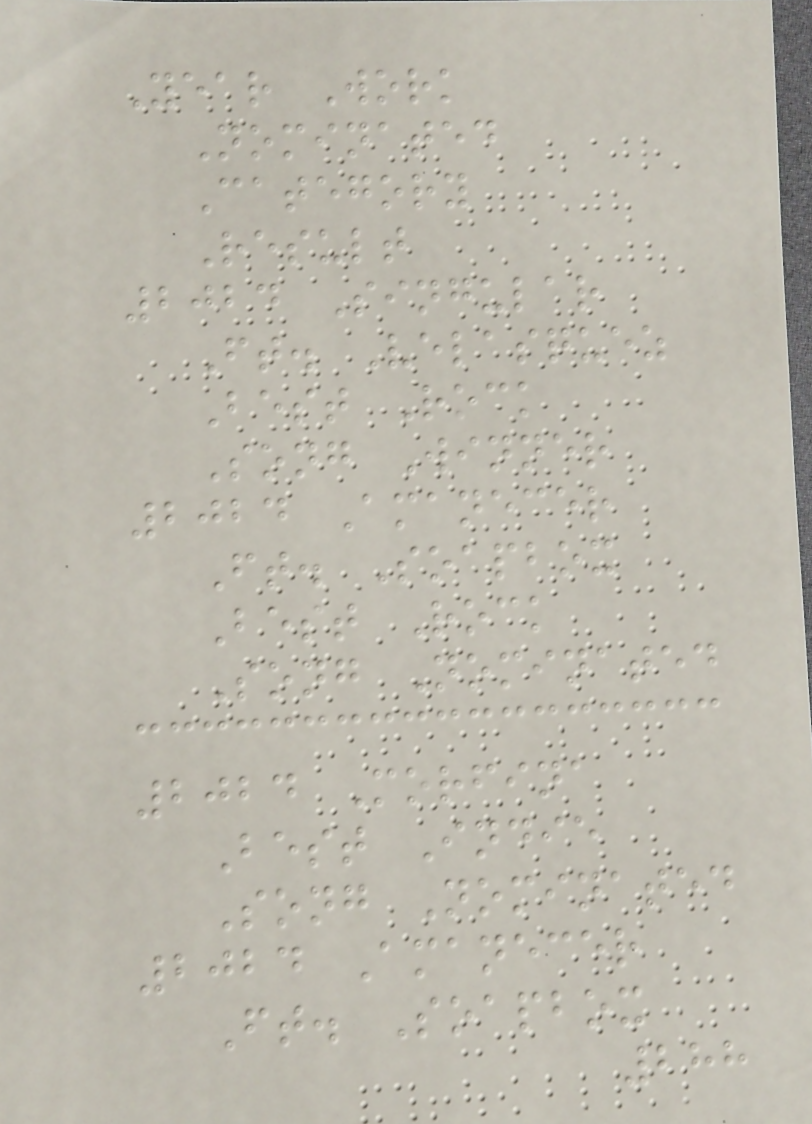Year Work
Nominated
Category
Result
2024 Singular
Ft. Velasquez
Best Rock
Song Winner
2024 Amanecer
Ft. Soapbox
Best Rock
Song Nominated
2024 Morfina
Best Indie
Song Nominated
2024 Amanecer
Ft. Soapbox
288
